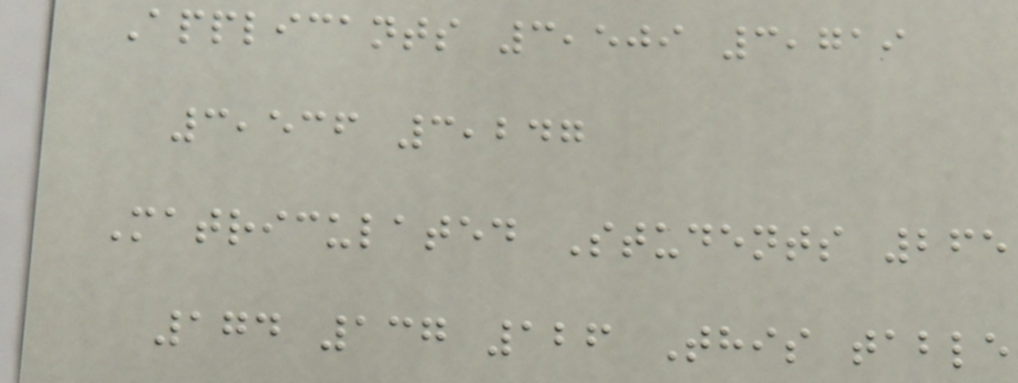Applicants 3,509 3,719
3,536 3,247
Matriculated Students 265
174 137 126 This table
